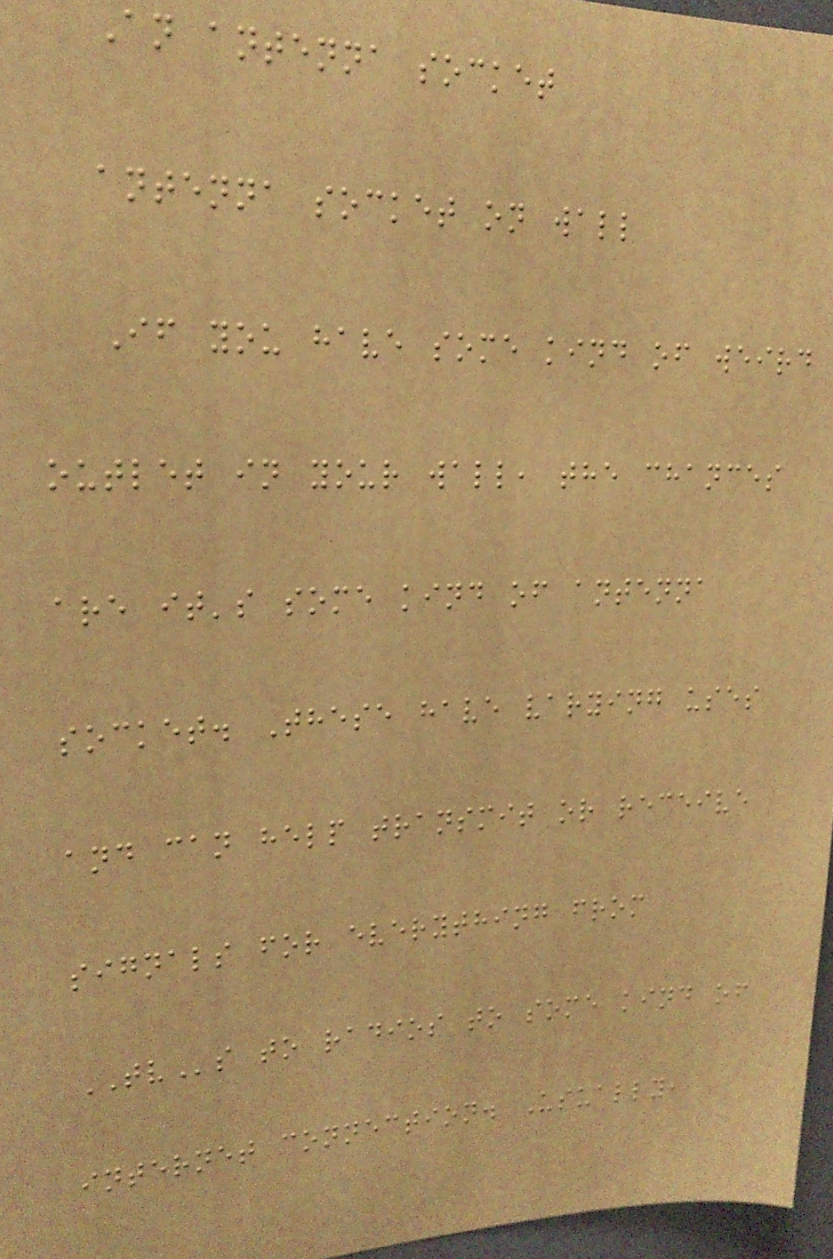An antenna socket
antenna socket on wall
If you have some kind of weird
outlet in your wall, the chances
are it's some kind of antenna
socket. These have varying uses
and can help transmit or receive
signals for everything from
TVs to radios to some kind of
internet connection. Usually,
